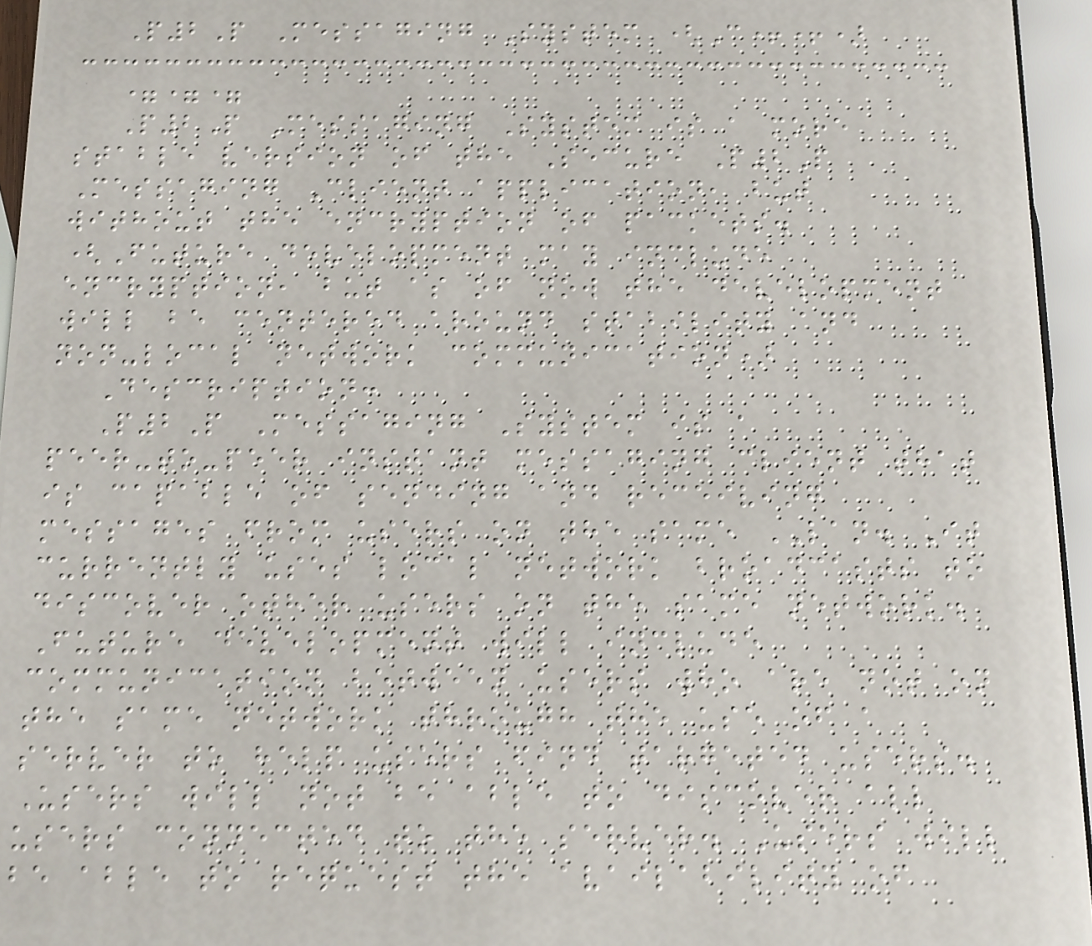P2P Messaging System (C++)
===
P2P Messaging System is a more
stable version of the Secure P2P
Messaging Client application, but
without the encryption of packets.
(Future development may include
encryption, but as of now the development
will be centered around stability and
non-local network communication)
Description:
P2P Messaging System is a
peer-to-peer instant messaging client that
is capable of sending and receiving
messages from users on the same LAN. It
currently uses local network broadcasts to
discover other users on the same network.
Future development will include
communication between users who are not on
the same network through the use of a
server to help users find targeted users.
Users will not be able to discover all
users connected to the server. Users will
be able to request the availability of
